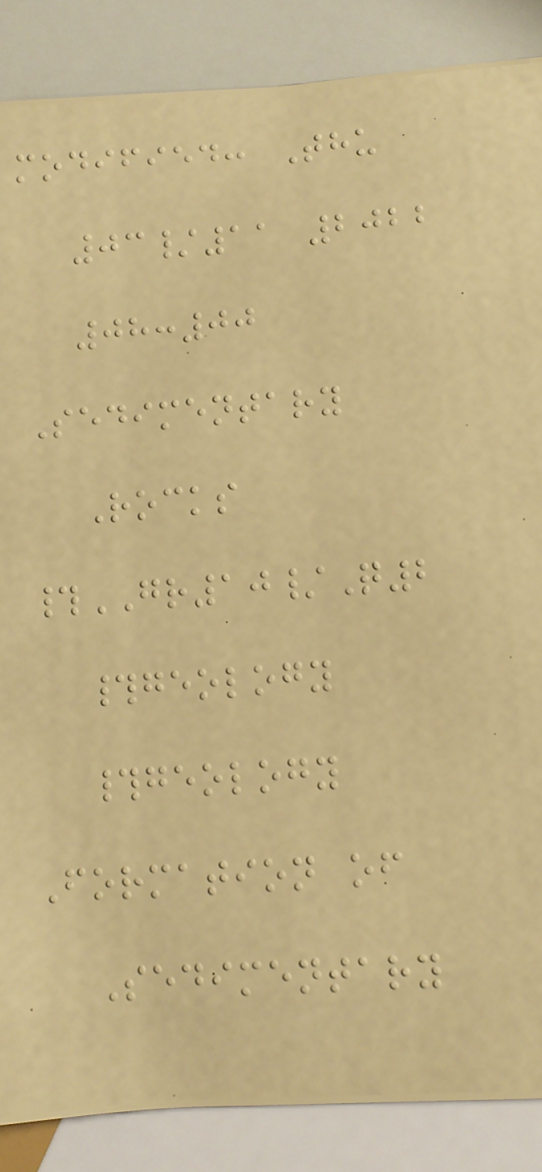modified: Thu
03/11 2022
08:00
Sedimentary
Rocks
#GR10/Q2
#geology
#geology
Formation of
Sedimentary
